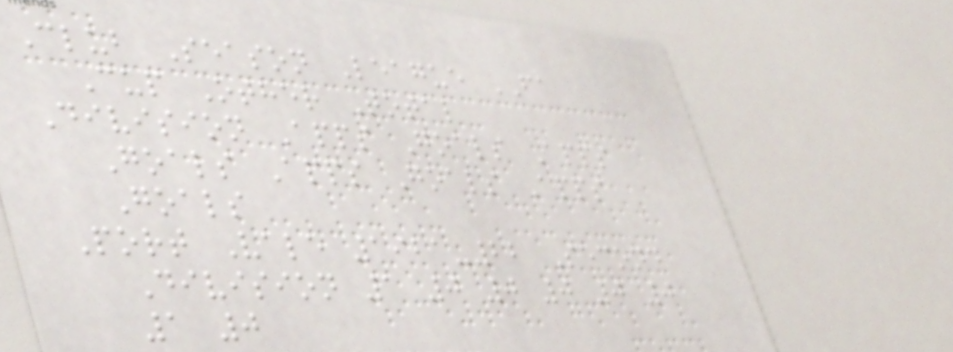Club Season League FA
Cup Other Total
Division Apps Goals Apps
Goals Apps Goals Apps
Goals
Port Vale 1921-22 Second
Division 1 0 0 0 0 0
1 0
